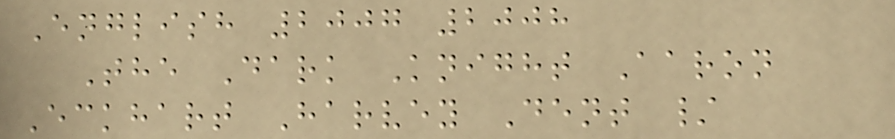English 2007 2008
The Dark Knight Aaron
Eckhart Harvey Dent /
